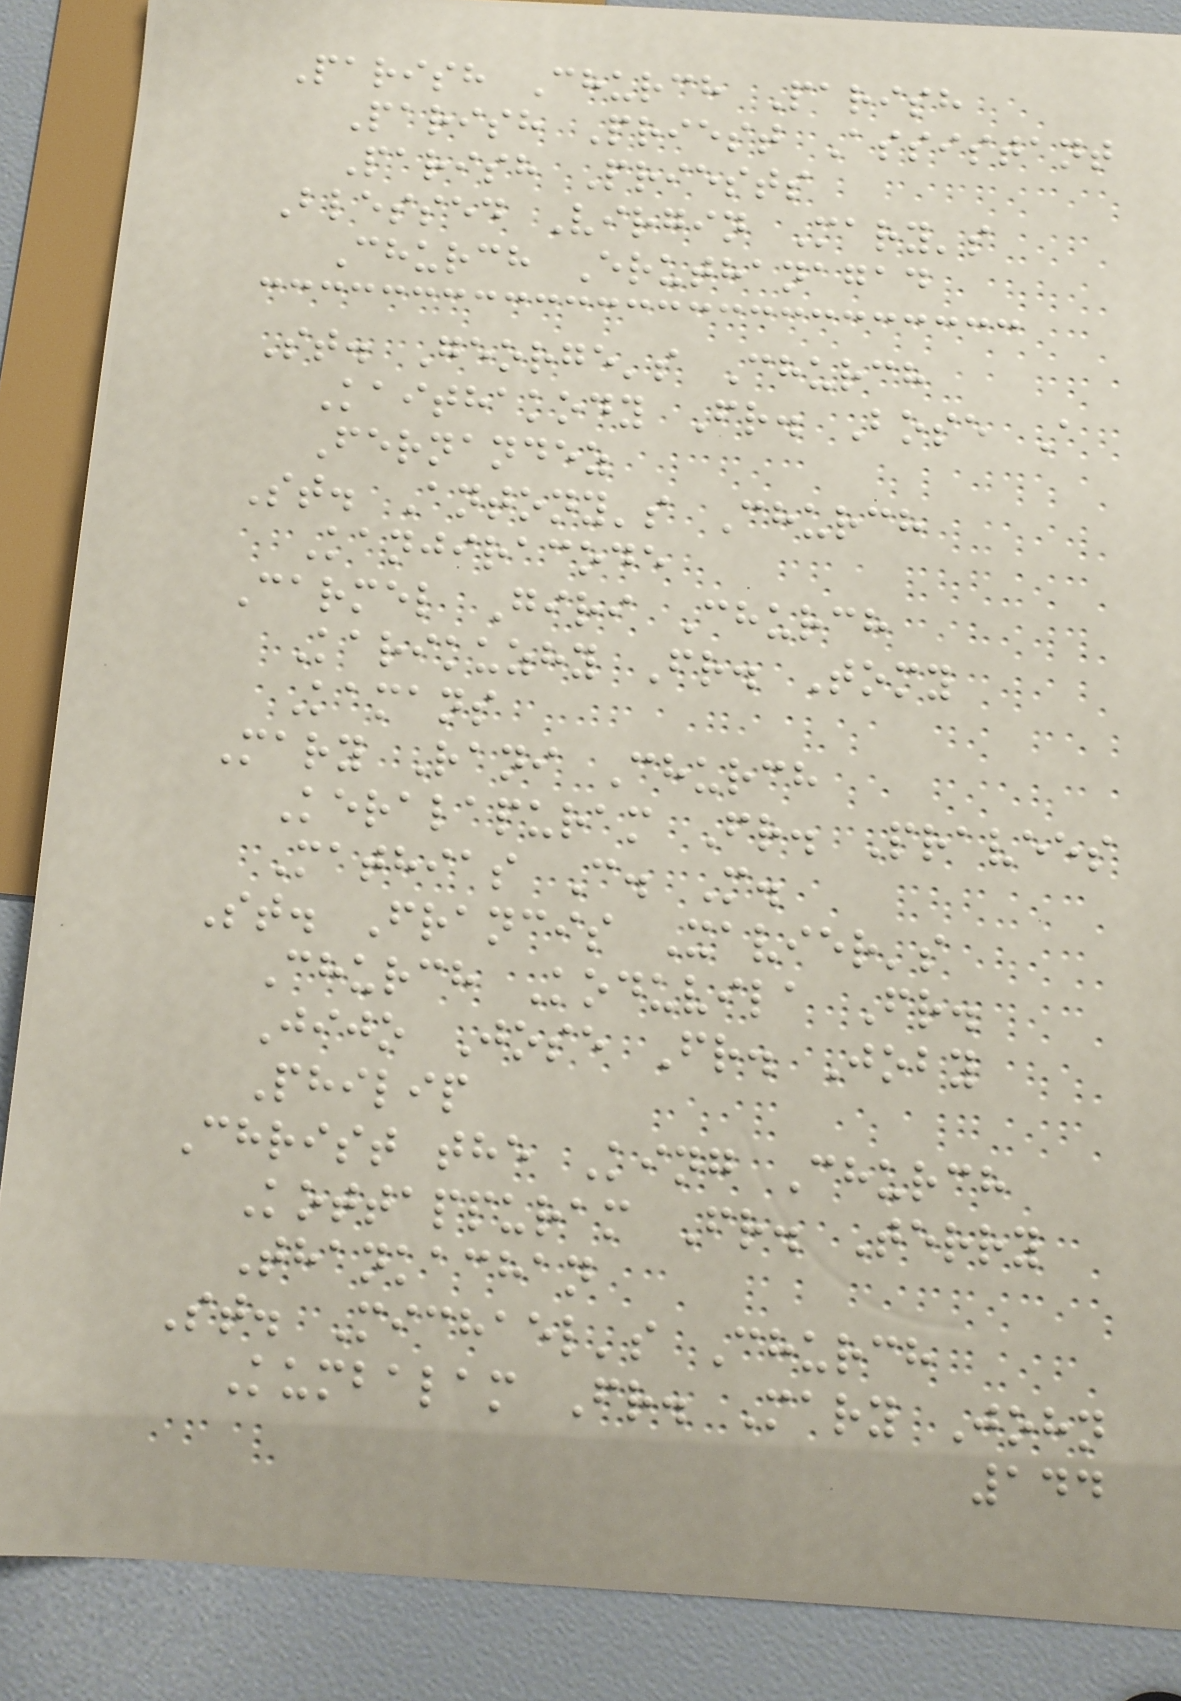Parish Church Parish
Parish Priest Assistant
Parish Priests
Blessed Virgin Mary's
Church Eruthanagad
St. George's Church
Kaithakody Fr. Bose A
Fernandez
St. Antony's Church
Kanjiracode
Carmel Giri Church
Karikuzhy Fr. Tomy
Kamans
Mary Rani Church
Keralapuram Fr. Pravees
Mathias C. M.
St. Francis Xavier's
Church Koduvila Fr.
Jijo Jose Fr. Joby
Philip
Christ the King Church
Kottappuram Fr. Terry
Thankachan
St. Michael's Church
Kumbalam Fr. Mary John
144
